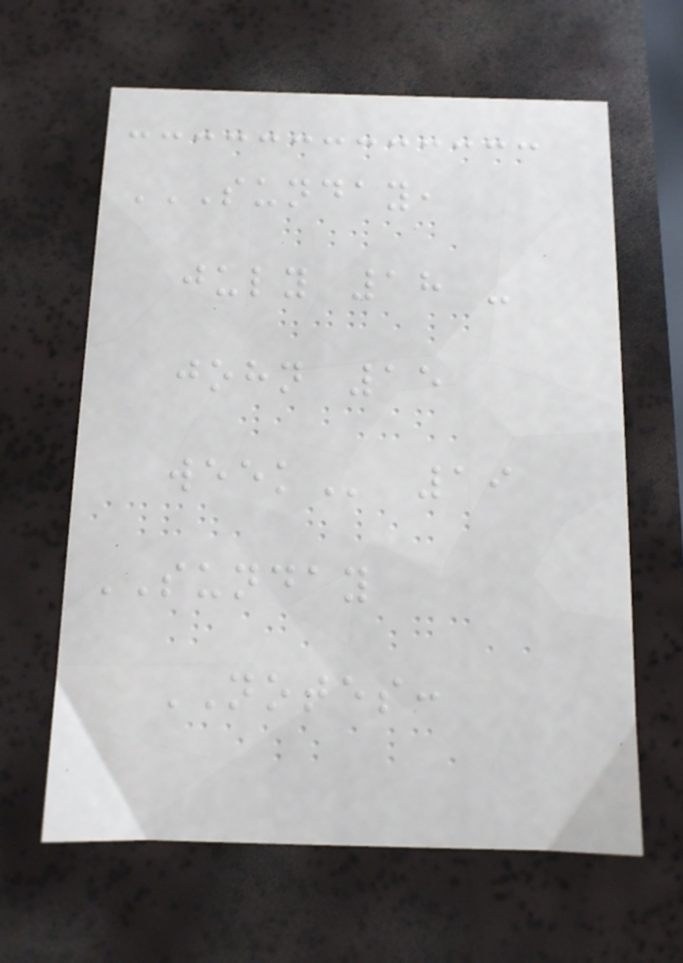SUNDAY,
JULY 18 -
JOHN 15
WEEK 19
SUNDAY
NOTES:
